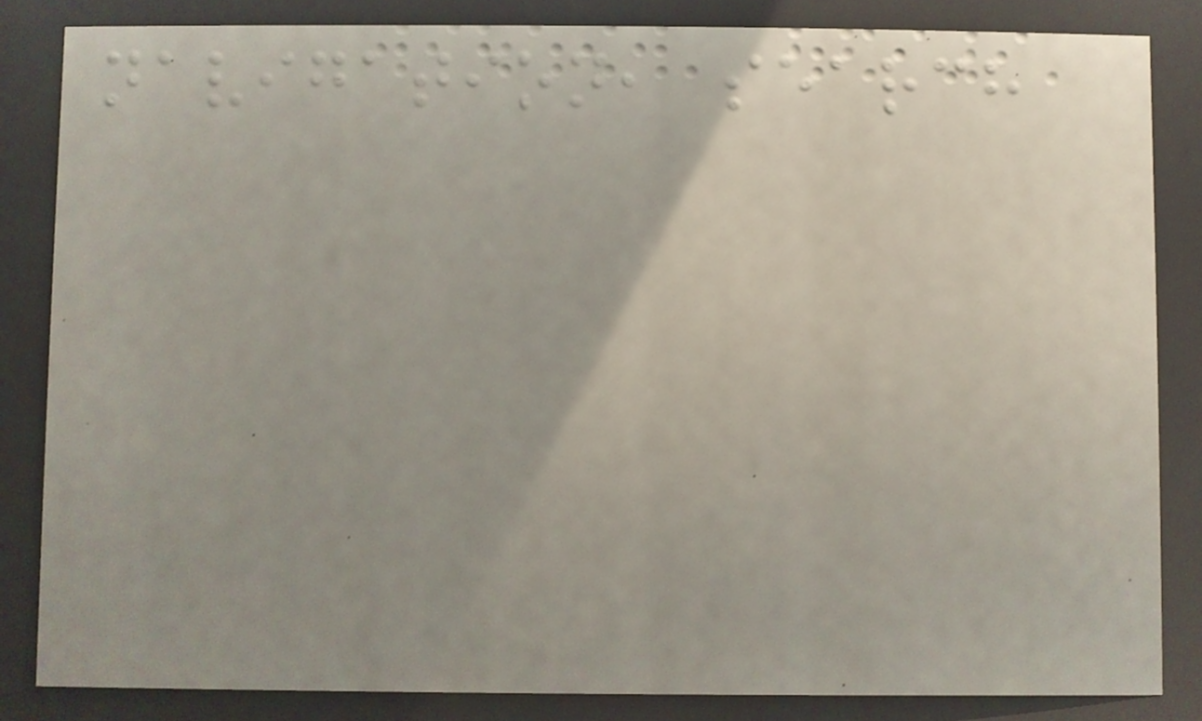navigation, search
